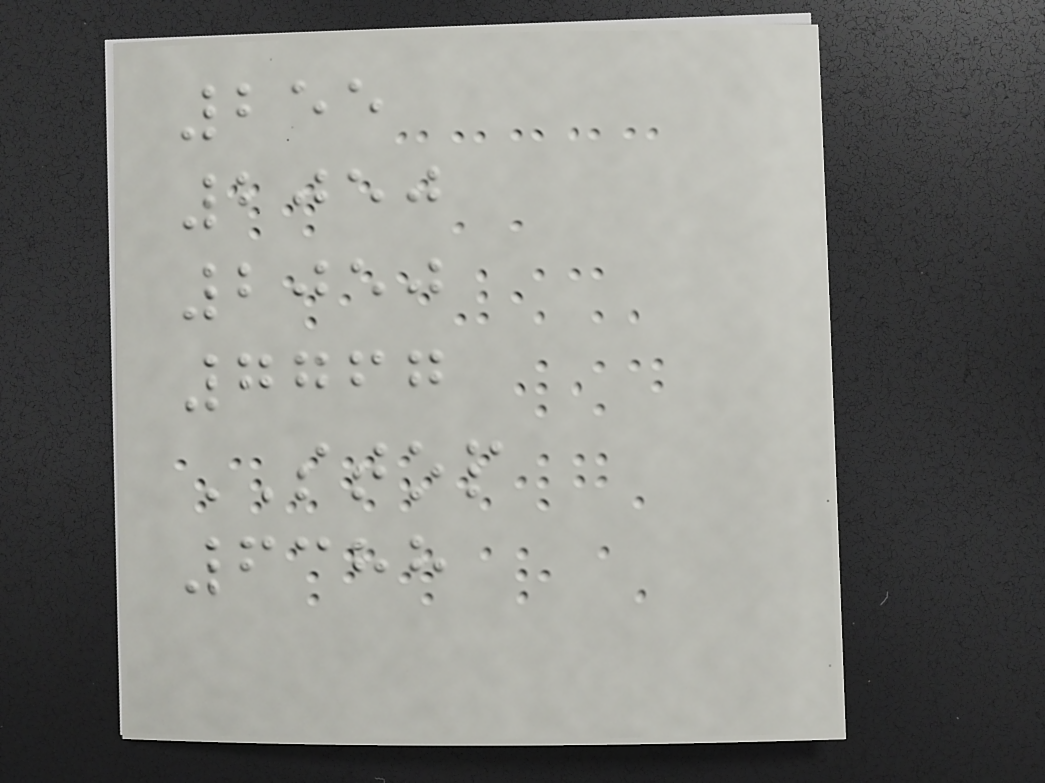255
2050
2050
7767
STOP
6388
